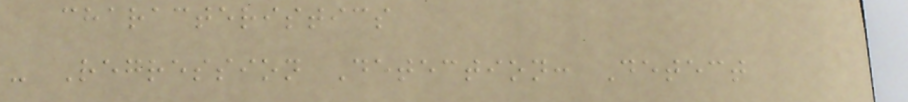characteristics
- Regression Detection: Detect
